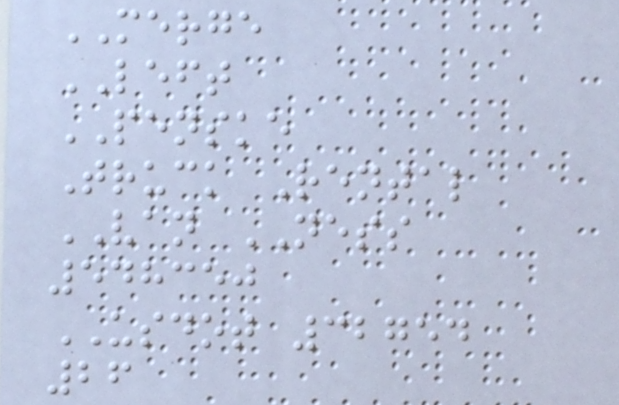MERGE
LEFT
PENSKE
Truck Rental
VAN NESS
548350
USDOT 32754
26
